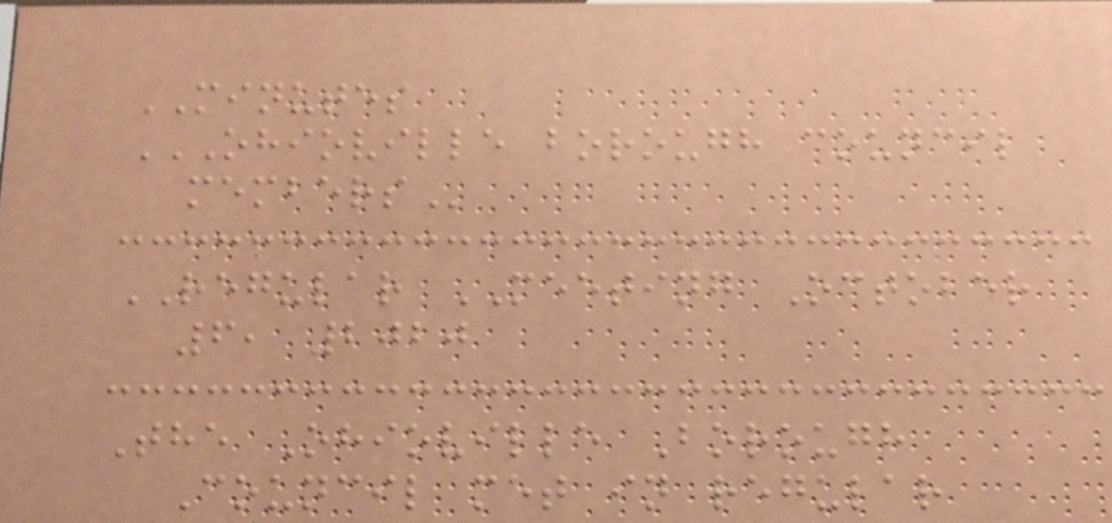MINUTES
OHIOVILLE BOROUGH COUNCIL
MEMBERS
REGULAR MEETING October
6, 2020
The Ohioville Borough
Council met in regular
